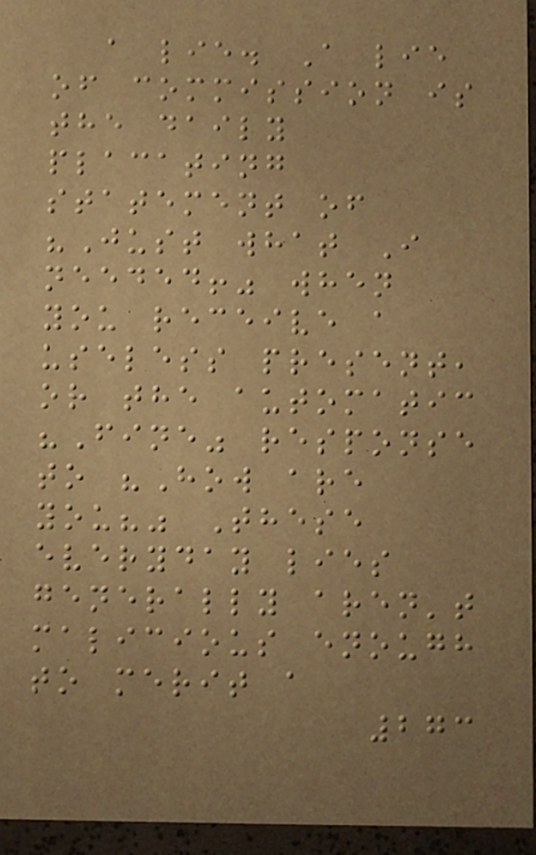a lie. A lie
of commission is
the daily
placating
statement of
"Just what I
needed!" when
you receive a
useless present,
or the automatic
"Fine" response
to "How are
you?" These
everyday lies
generally aren't
malicious enough
to merit a
273
